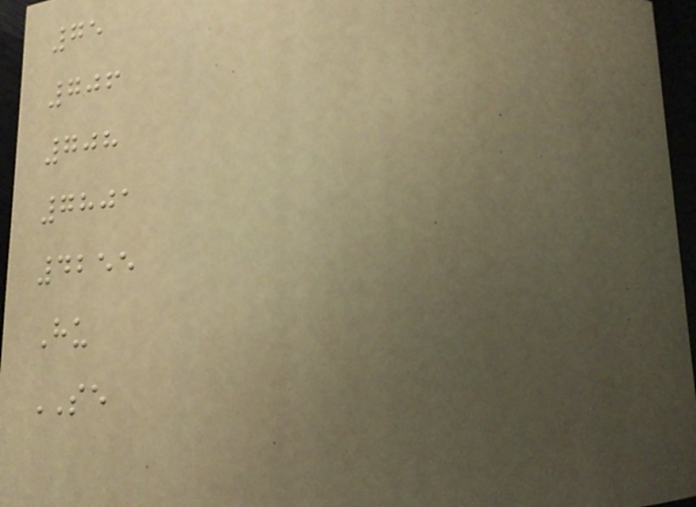75
706
708
7801
4255
Hu
SE
